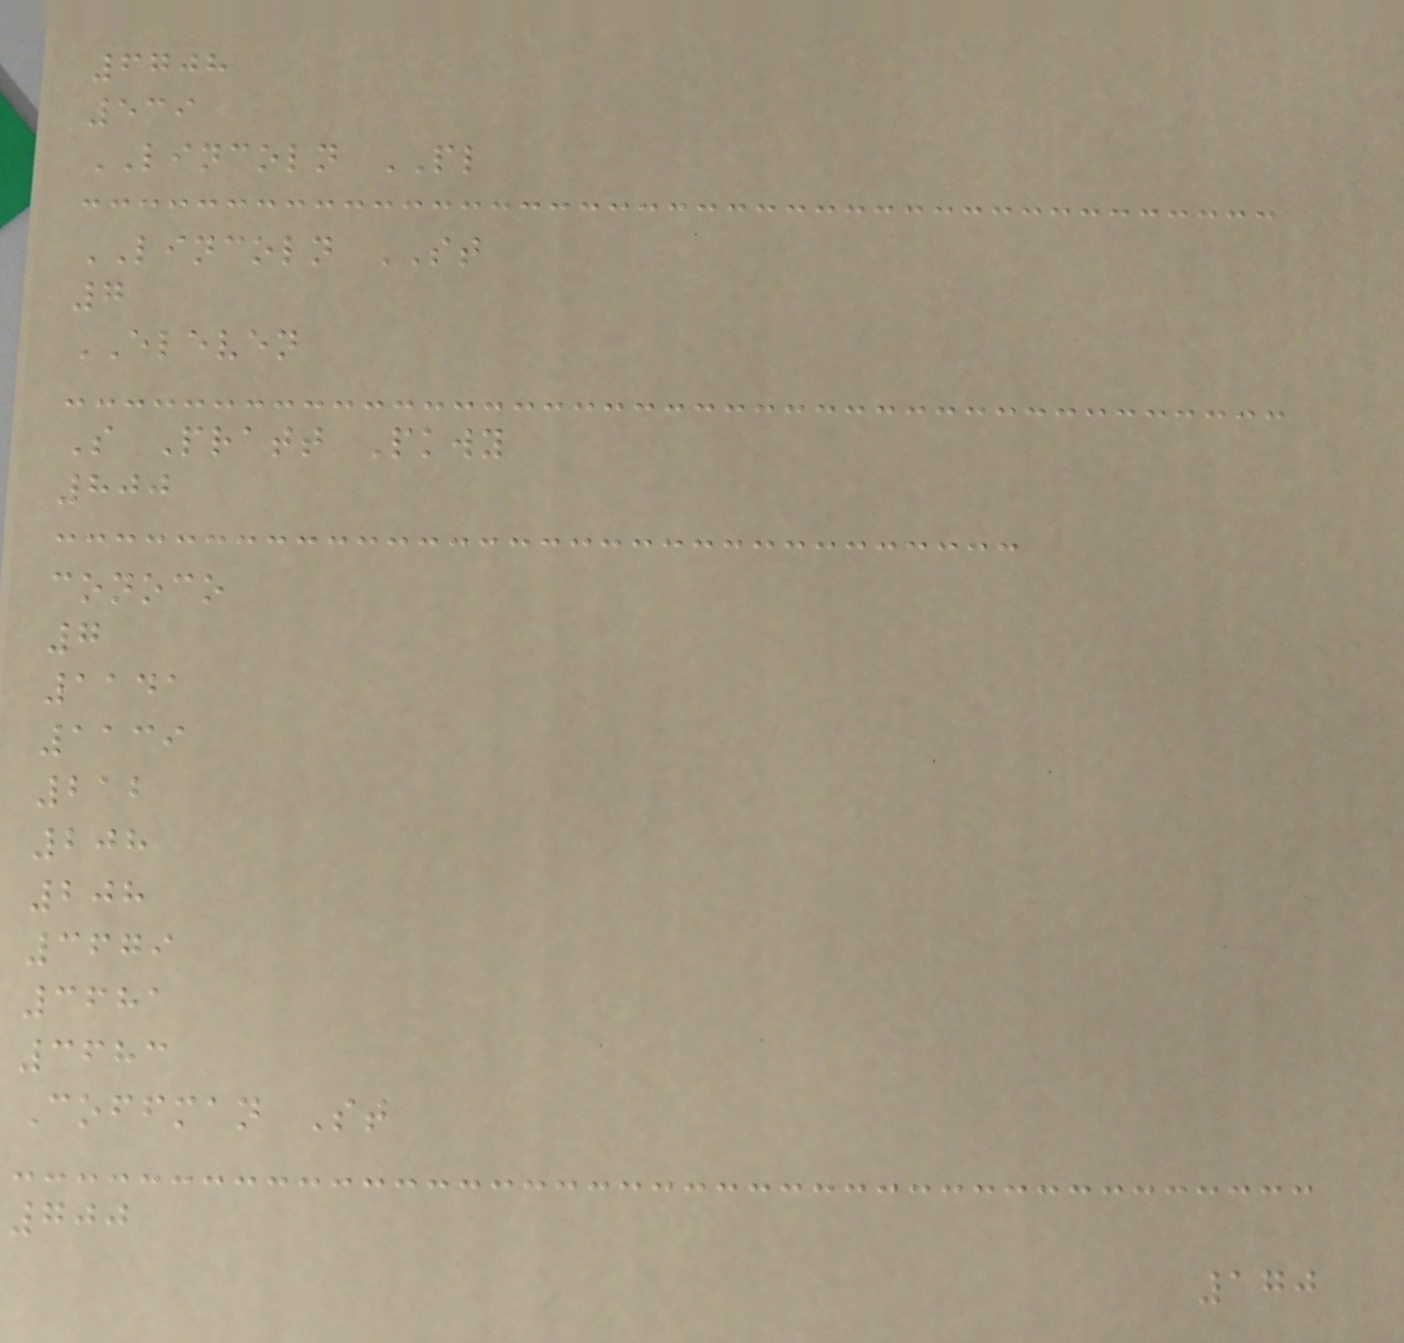6708
539
LINCOLN PL
LINCOLN ST
7
ELEVEN
S Pratt Pkwy
800
conoco
7
1141
1139
212
208
208
3679
3681
3683
Coffman St
700
170
